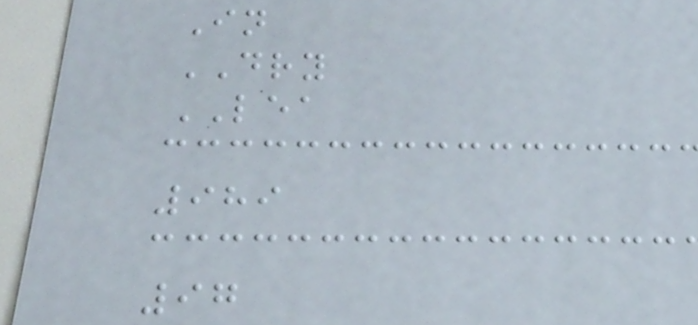In
DRY
LEA
989
97
